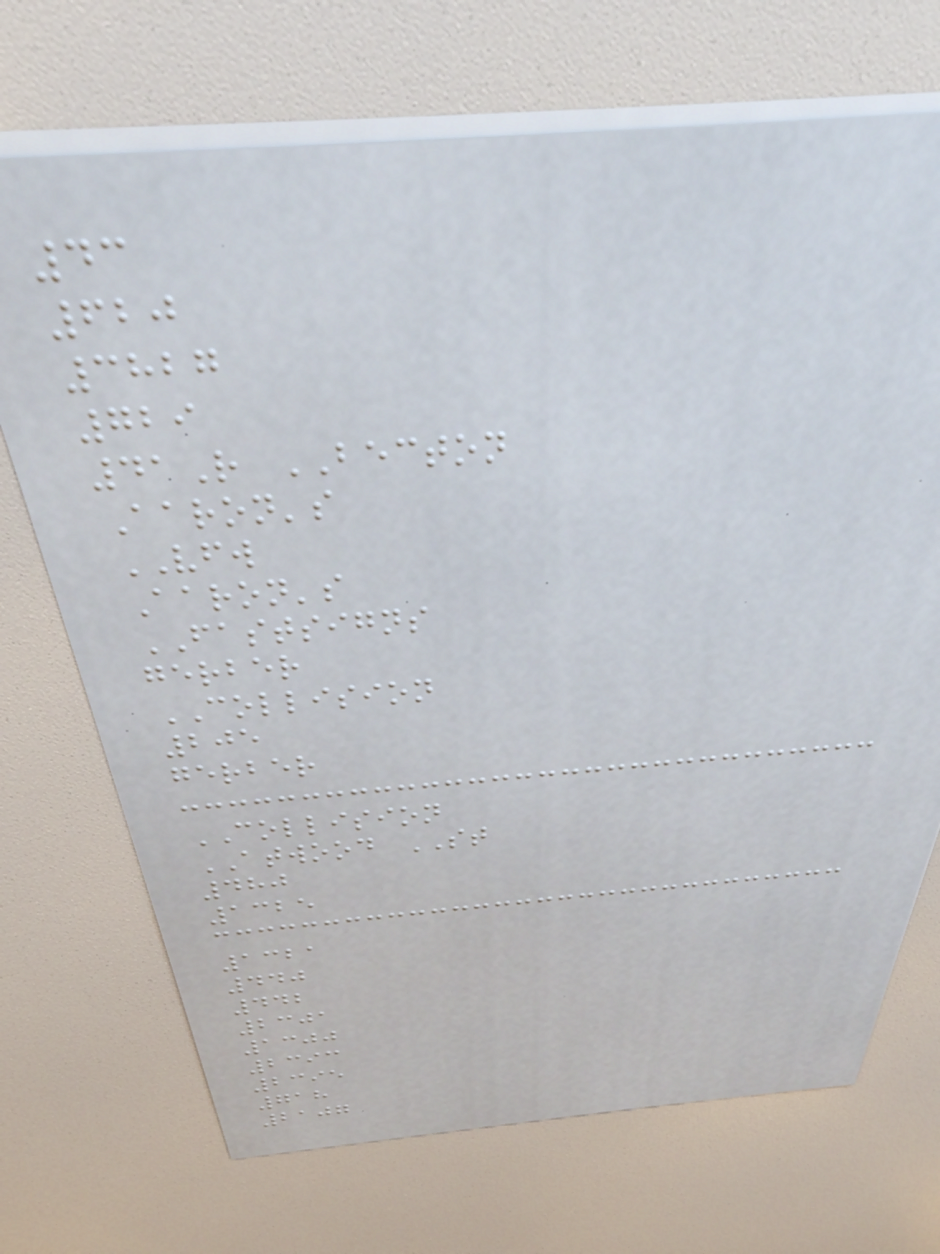43
620
3827
729
41R BECTON
Aaron's
VFW
Aaron's
FASTSIGNS
gerber
COLLISION
205
gerber
COLLISION
ATWOOD ST
480
1325
1321
440
442
2301
1300
2393
2395
718
2107
